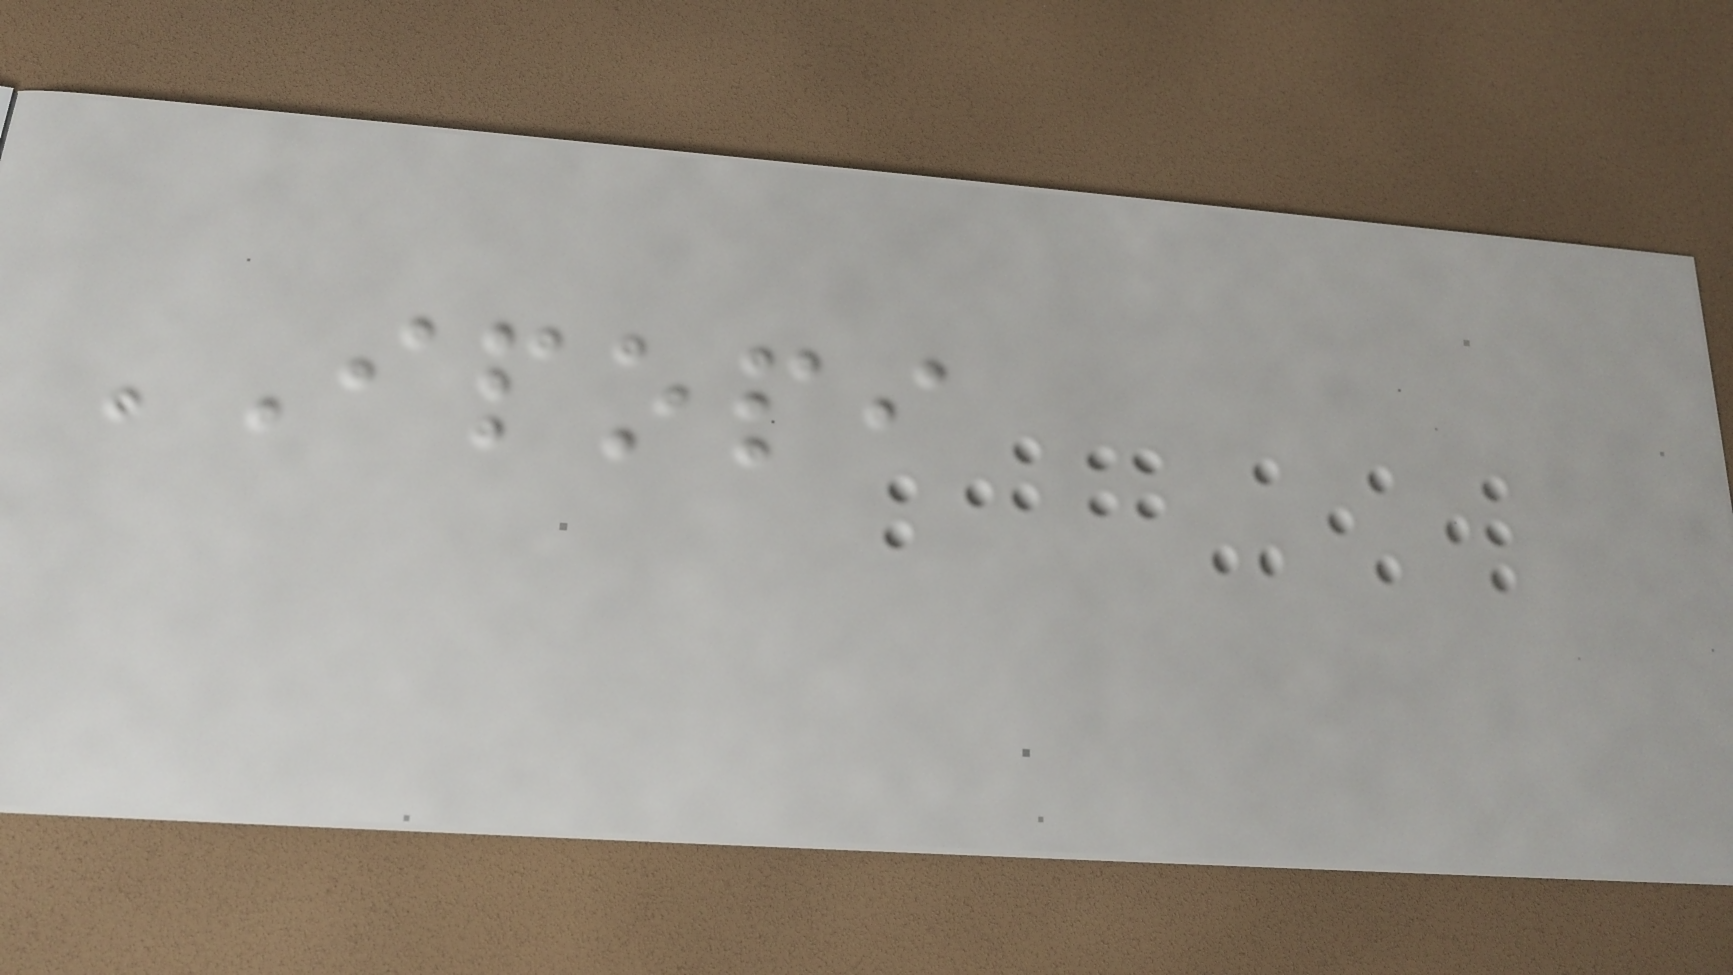IPOPI
